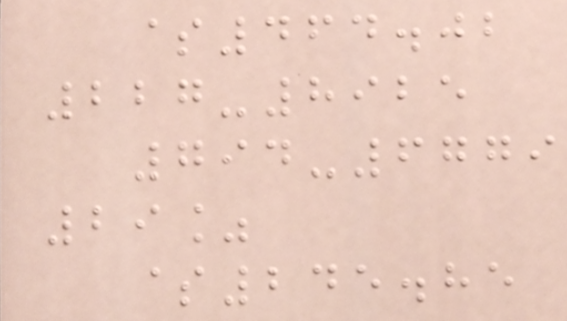$464.02
227-8925
794-6779
29%
$245.85
